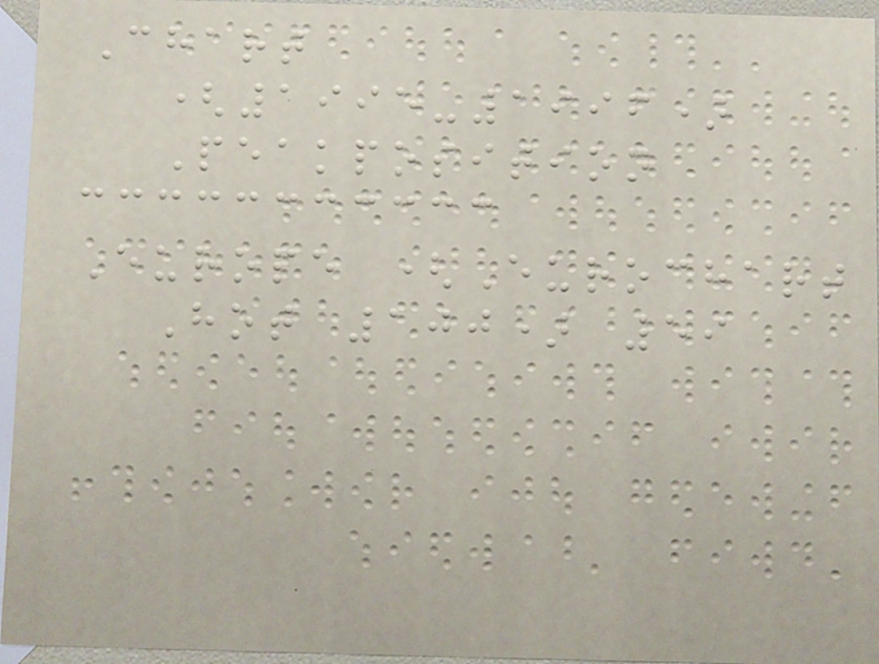Chart
(1995-1996)
Peakposition
Europe (Eurochart
Hot 100) 59
